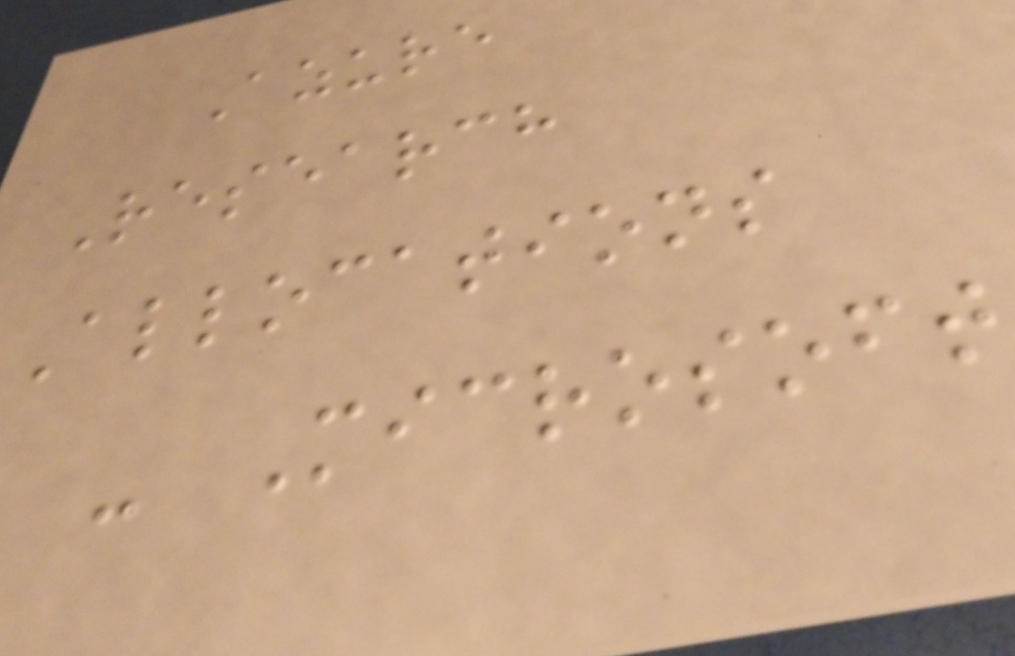Azure
Research
Allocations
- Microsoft
